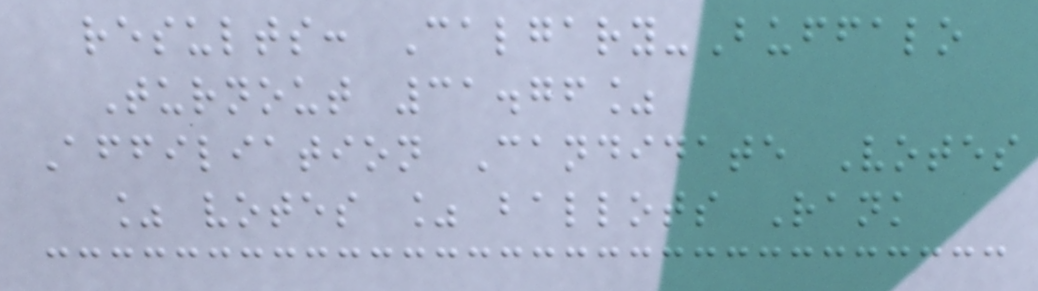results: Calgary-Buffalo
Turnout 31.76%
Affiliation Candidate Votes
% votes % ballots Rank
